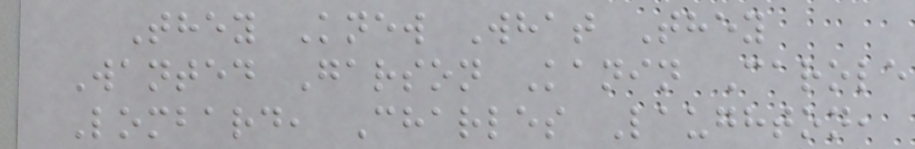They Knew What They
Wanted Garson Kanin Carole
Lombard, Charles Laughton,
